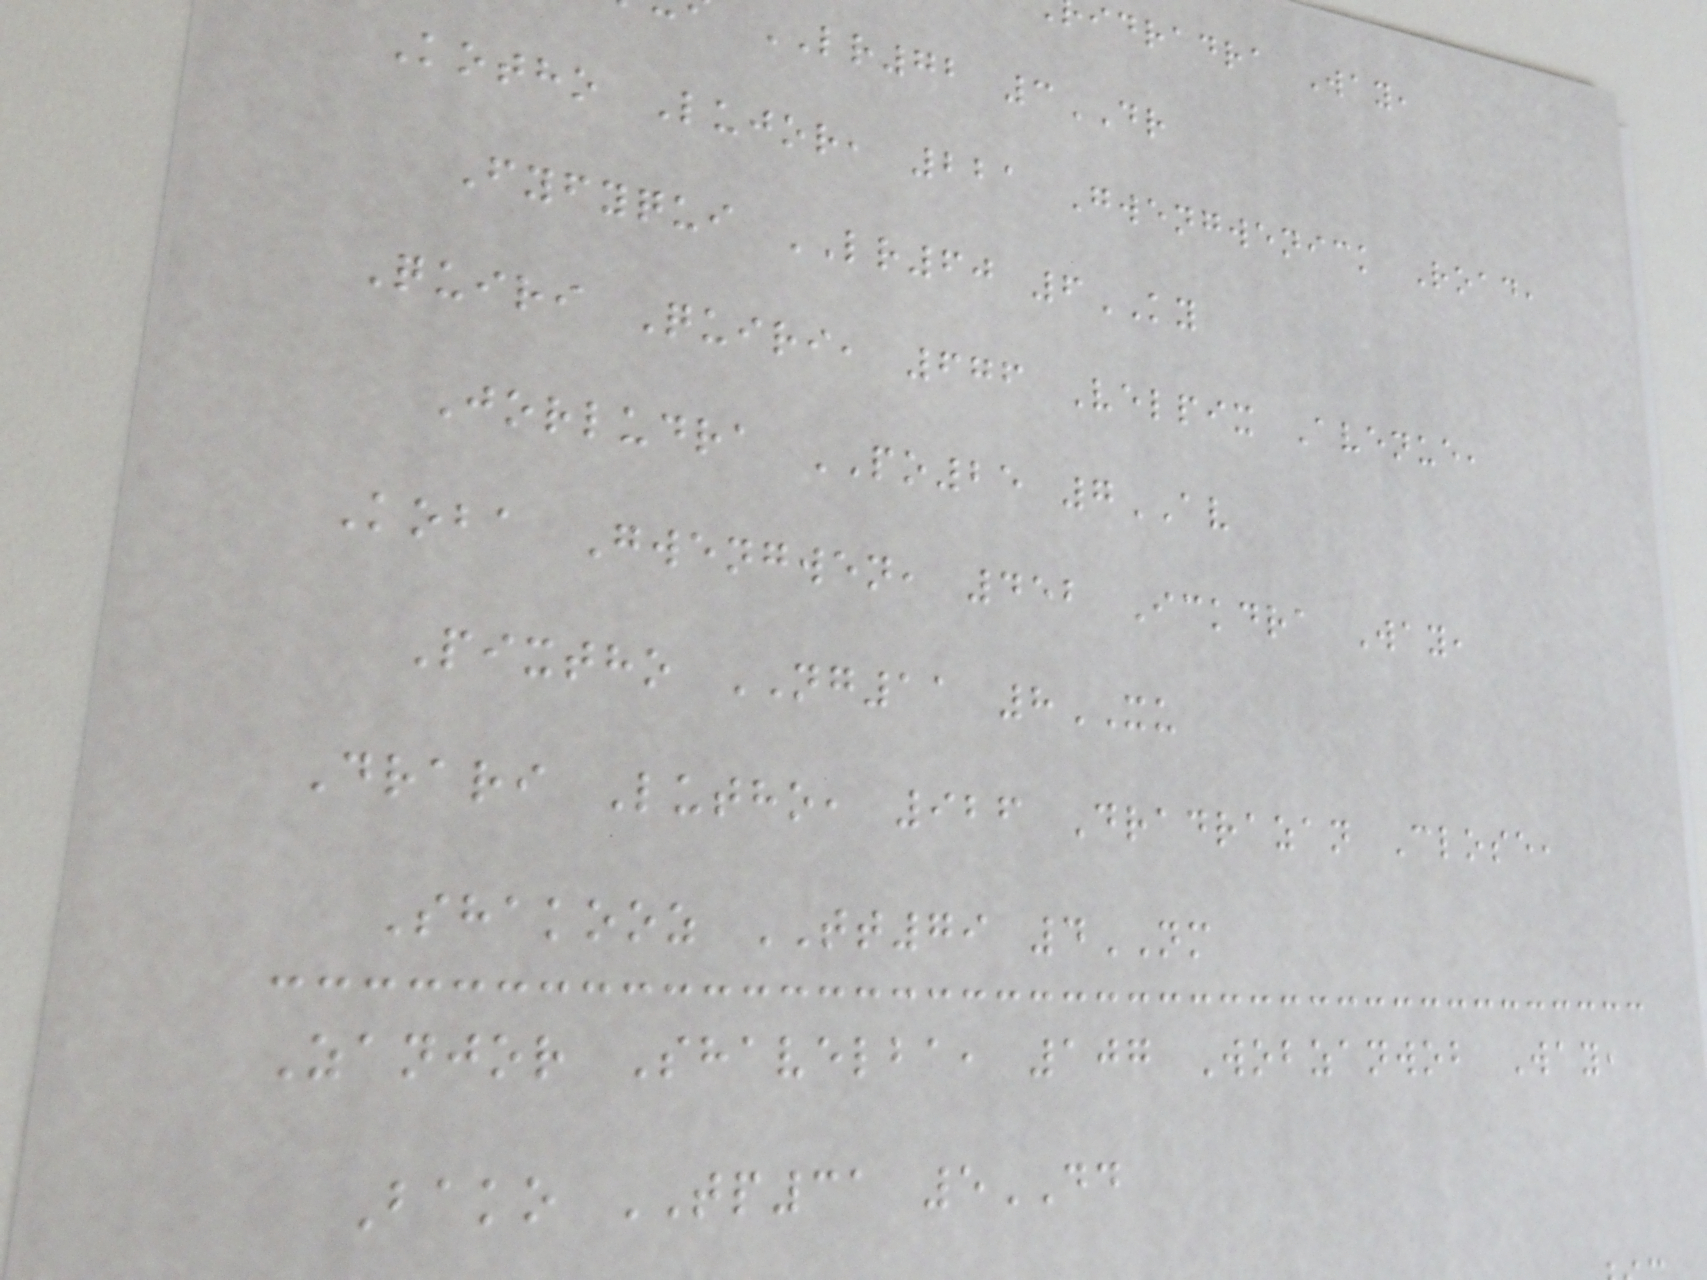idradra Way,
LR72 3DR
Kotho Lujor, 221 Gwengwenick Road,
Fyfyqui LR60 6KY
Quiri Quiri, 676 Velpix Avenue,
Jorludra PO25 7AV
Koba Gwengwen, 452 Ickdra Way,
Pixtho NG11 8XU
Drari Lutho, 926 Dradrazan Close,
Shakooz TT79 4NM
Zanjor Shavelba, 107 Wobzanwob Way,
Bako TP31 5DD
